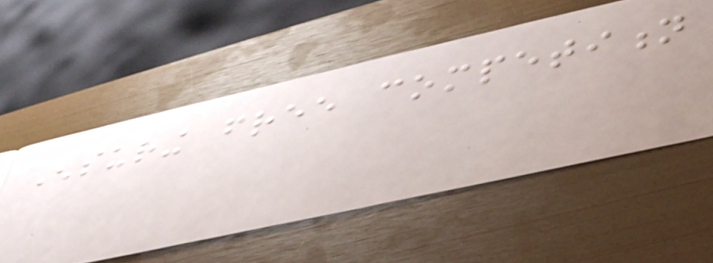Ensuring free competition
